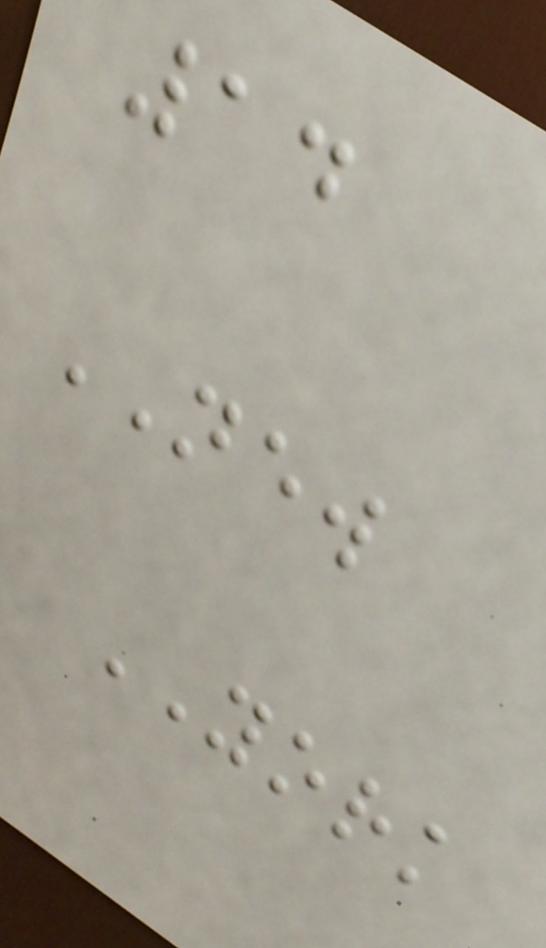14
NEW
YORK
